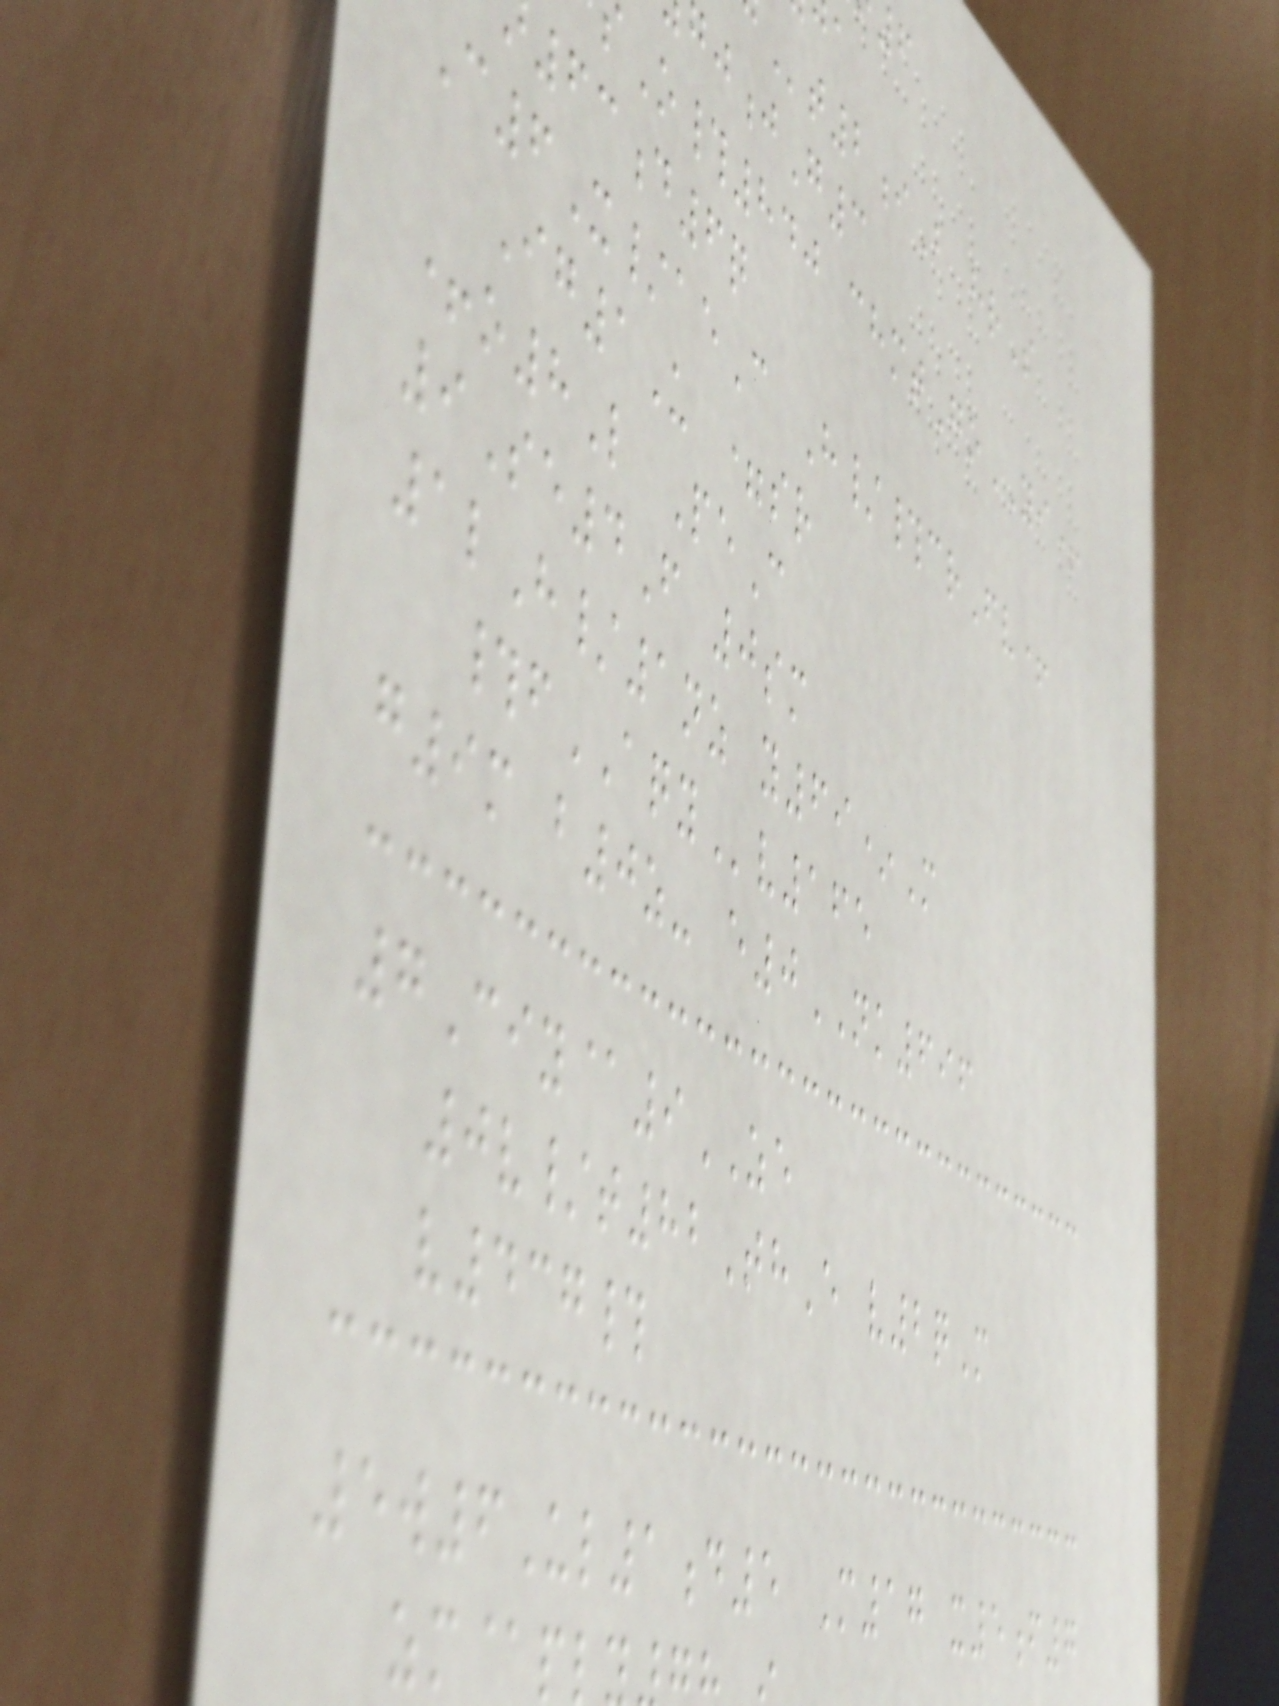t2iB hrS
jG3
O#840 chmtGoYI+
63d6q
C6X/aeC H/#crFv+
Ig1U =sr
+o8L PeC
9Se4F 0sm
1lH/1nz y69*M
#fAQYv165
g9m b0z- e0NK696
7Ciy@9ZE
0v/t82ThE v2qM
v437#
5w6Ul1d5 M17 x5f7
zm@pl
